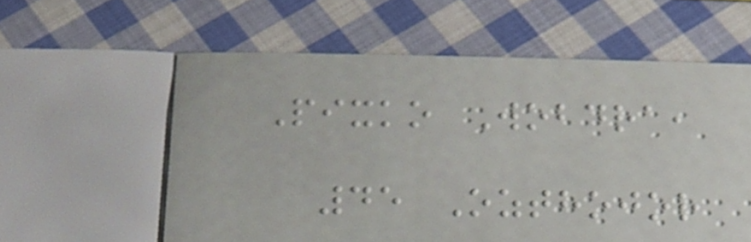Pixko Wobdra,
45 Ozthojor
